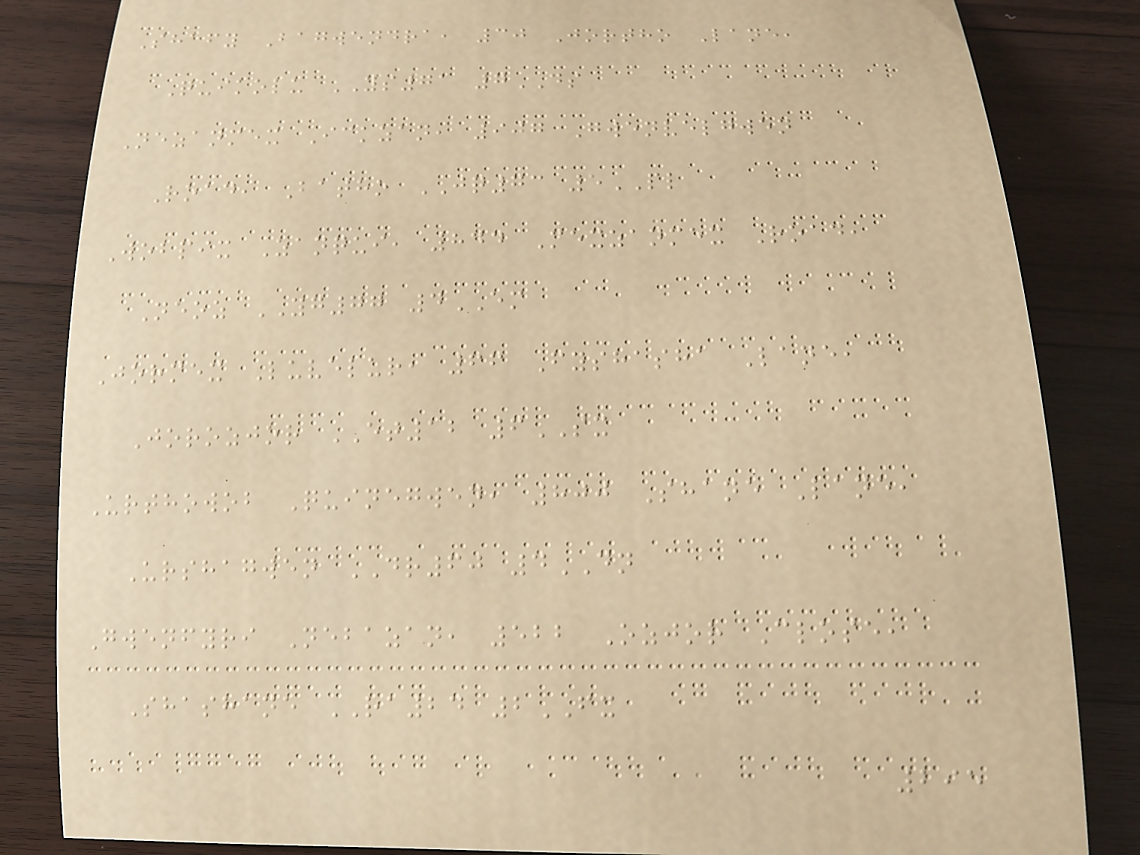Shafy Bagwendra, 30 Jortho Lane,
Quikolu YS71 7DS
Nezanmex Ickzan, 907 Gwenvelgwen
Road, Batho JQ73 5PL
Wobpix Zanqui, 844 Mexzanmex Road,
Neoz YG77 4EM
Jormex Luvelur, 66 Fyshasha Lane,
Jorozjor ET12 6SX
Urthowob Quinegwen, 800 Shane Lane,
Urshagwen DR60 4DN
Gwenfyri Nebazan, 522 Ozjor Close,
Shashane RA24 2FX
295
